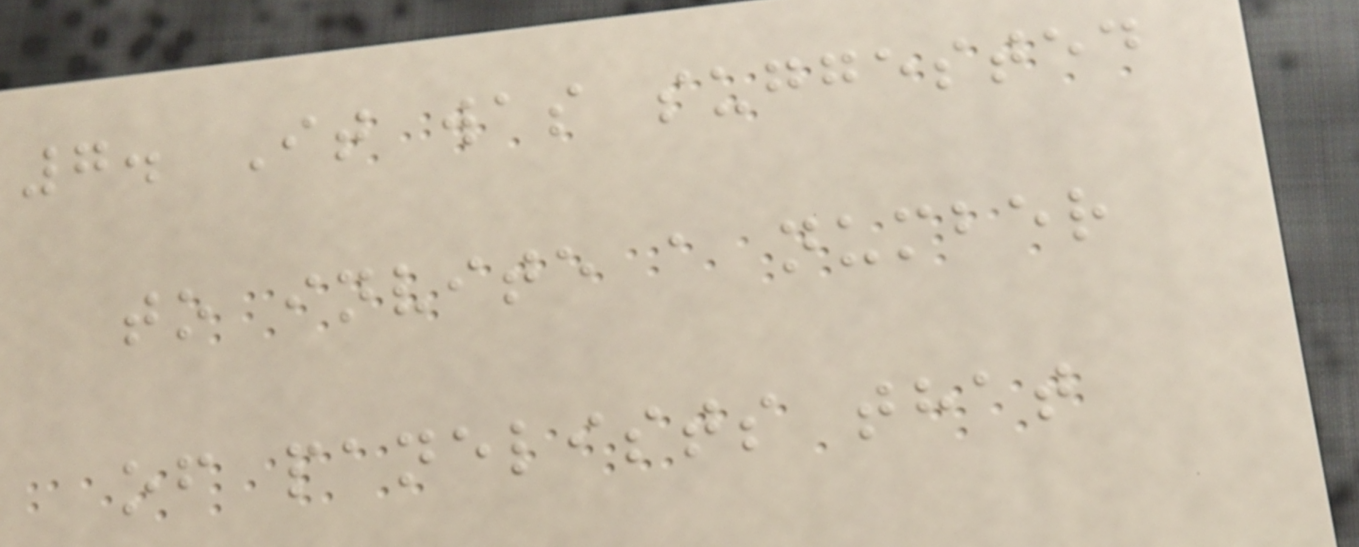7. It was suggested
to invite a number
of panelists that
